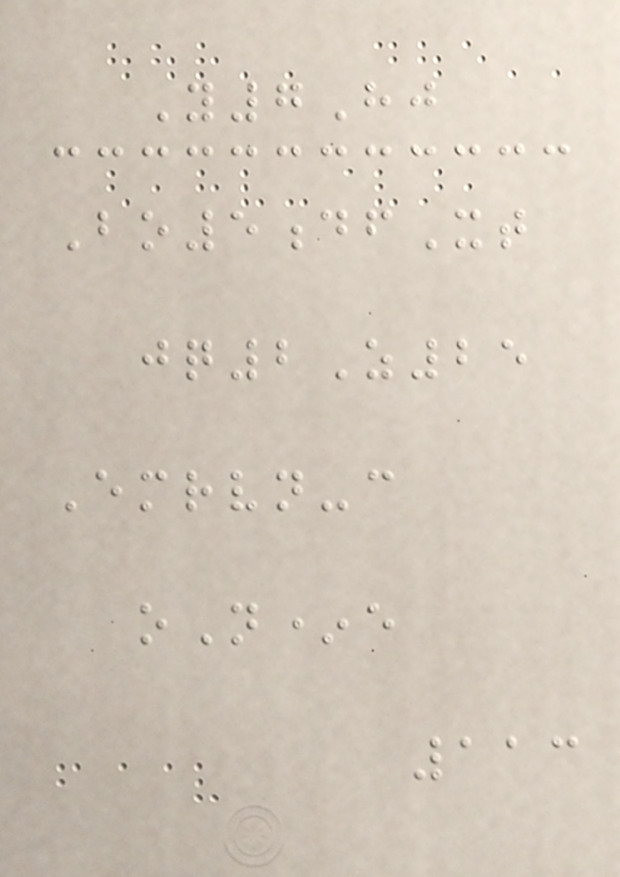Y7Hj
Bo5dfXt
jq2Z25
Emrvn-c
oN*e
113
